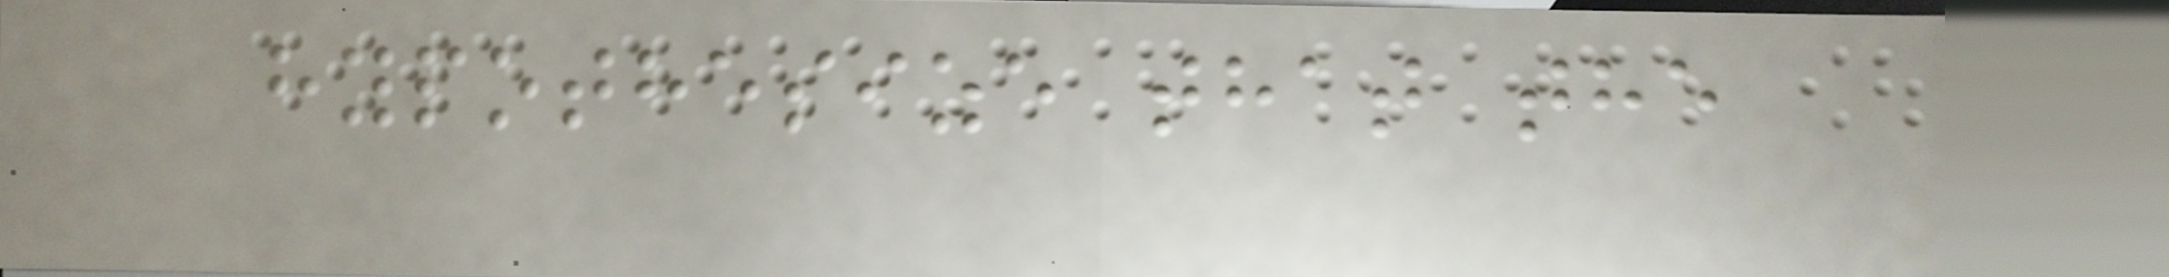hypothesize that the
